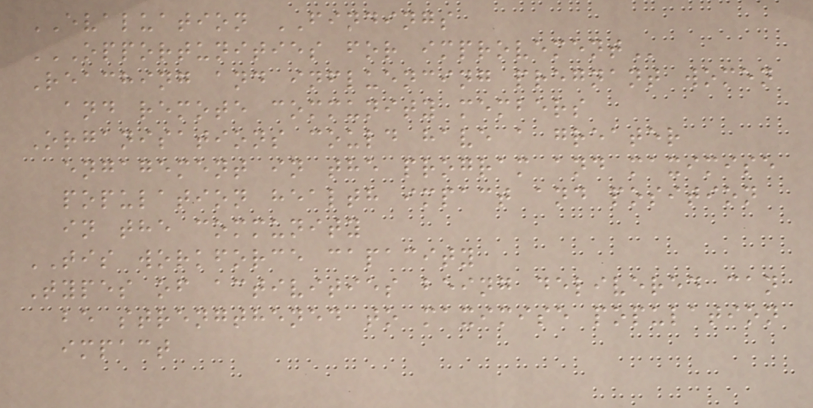EVALUATION FINDINGS
OPPORTUNITIES FOR IMPROVEMENT
Reaching and influencing pregnant women
and remote community members
Organisations could have a greater
engagement in the program and maximise
population health impact and position
in the community
TIS workforce capacity
Types of activities being delivered can
be strengthened to maximise population
impact
